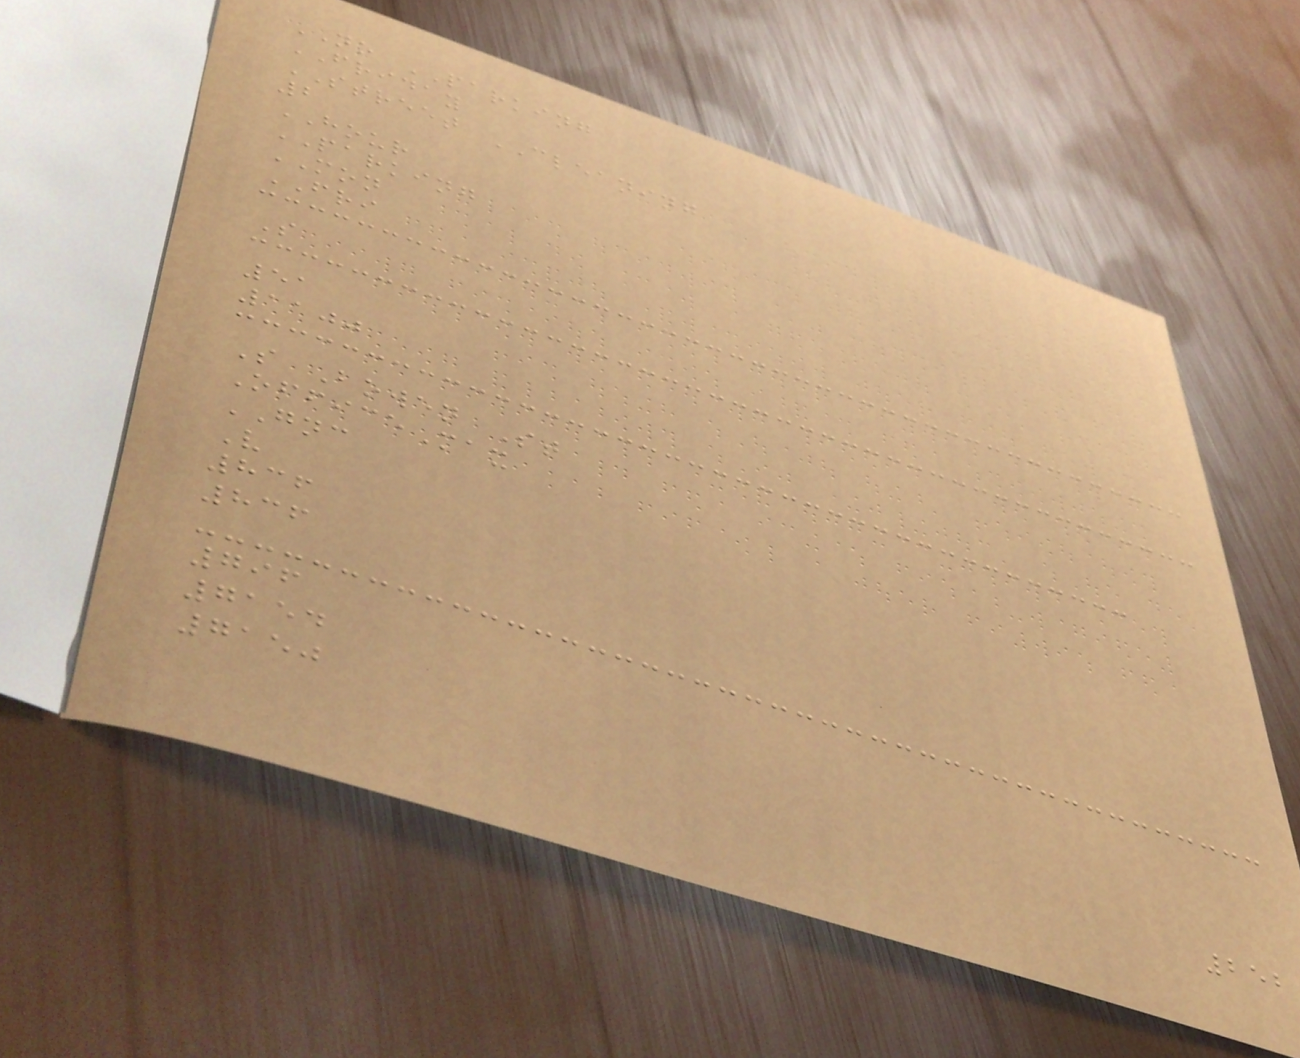NO PARKING
FRIDAY
STREET CLEANING
2
HOUR
PARKING
MON
FRI
S
51
1100
S Bowen St
OfficeMax
GNC
V
836
836
796
7154
7150
252
